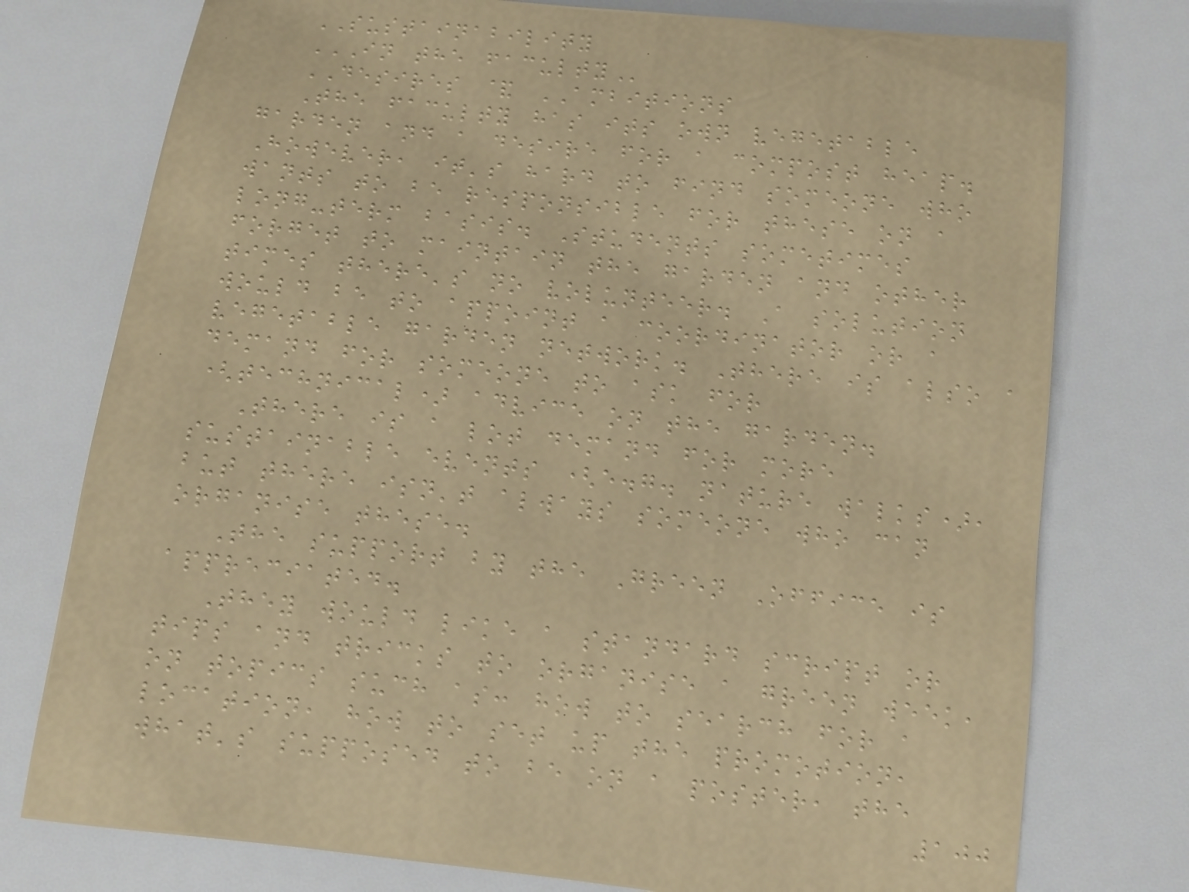SUSTAINABILITY
IN THE FACULTY
DESIRES & AMBITIONS
The faculty has its own vegetable
garden and a desire for a compost heap.
However, it's hard to find someone who
wants to be responsible for these on a
long-term basis. Students sometimes
forget to maintain the garden and other
times there's no volunteer. A solution
would be to appoint a coordinator or a
vegetable garden network. There is also a
demand for someone to ask for
(technical) advice on the garden.
There is a lot demand for more
sustainable events (e.g. nature walks),
but there isn't always someone who can
organise these.
The support by the Green Office is
appreciated.
They would like a standard script or
tips and tricks to organise a green week,
on topics such as: how to search for a
location, how to set up the promotion,
what's supposed to be on a poster, the
100
